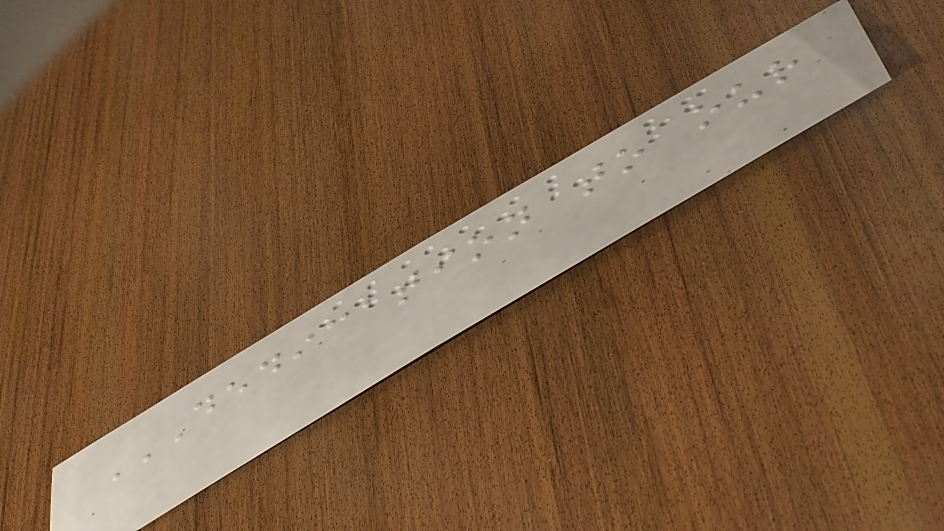DEDICATION TO OUR
